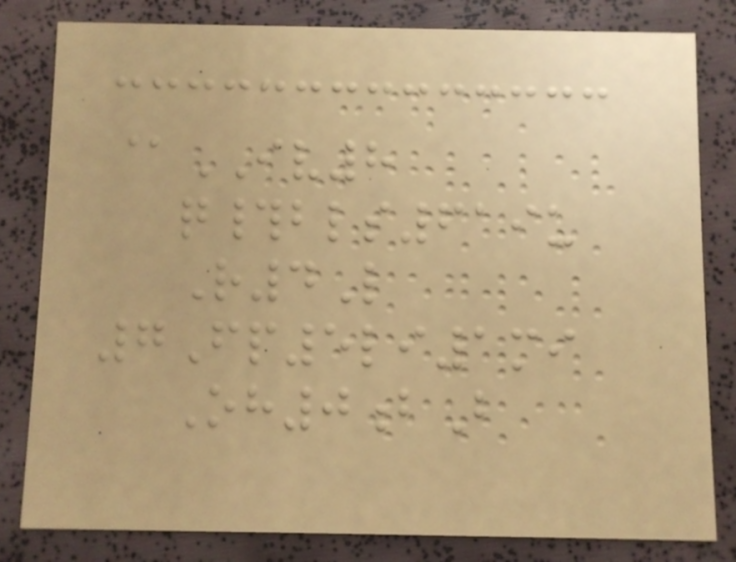@IV8
q#bls619u
R4L
7Fp5li1mi
Oh0bB
